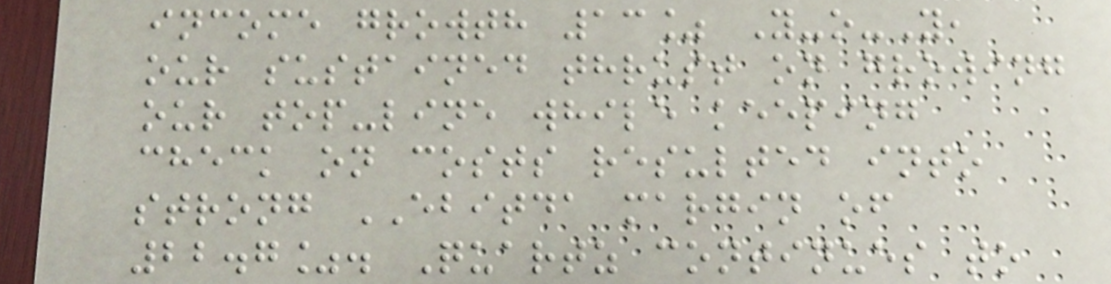income growth 13% Y-o-Y,
our sustained thrust on growing
our top-line while keeping
check on costs resulted into
strong EBITDA margin of
22.7%. Quartz continues to
